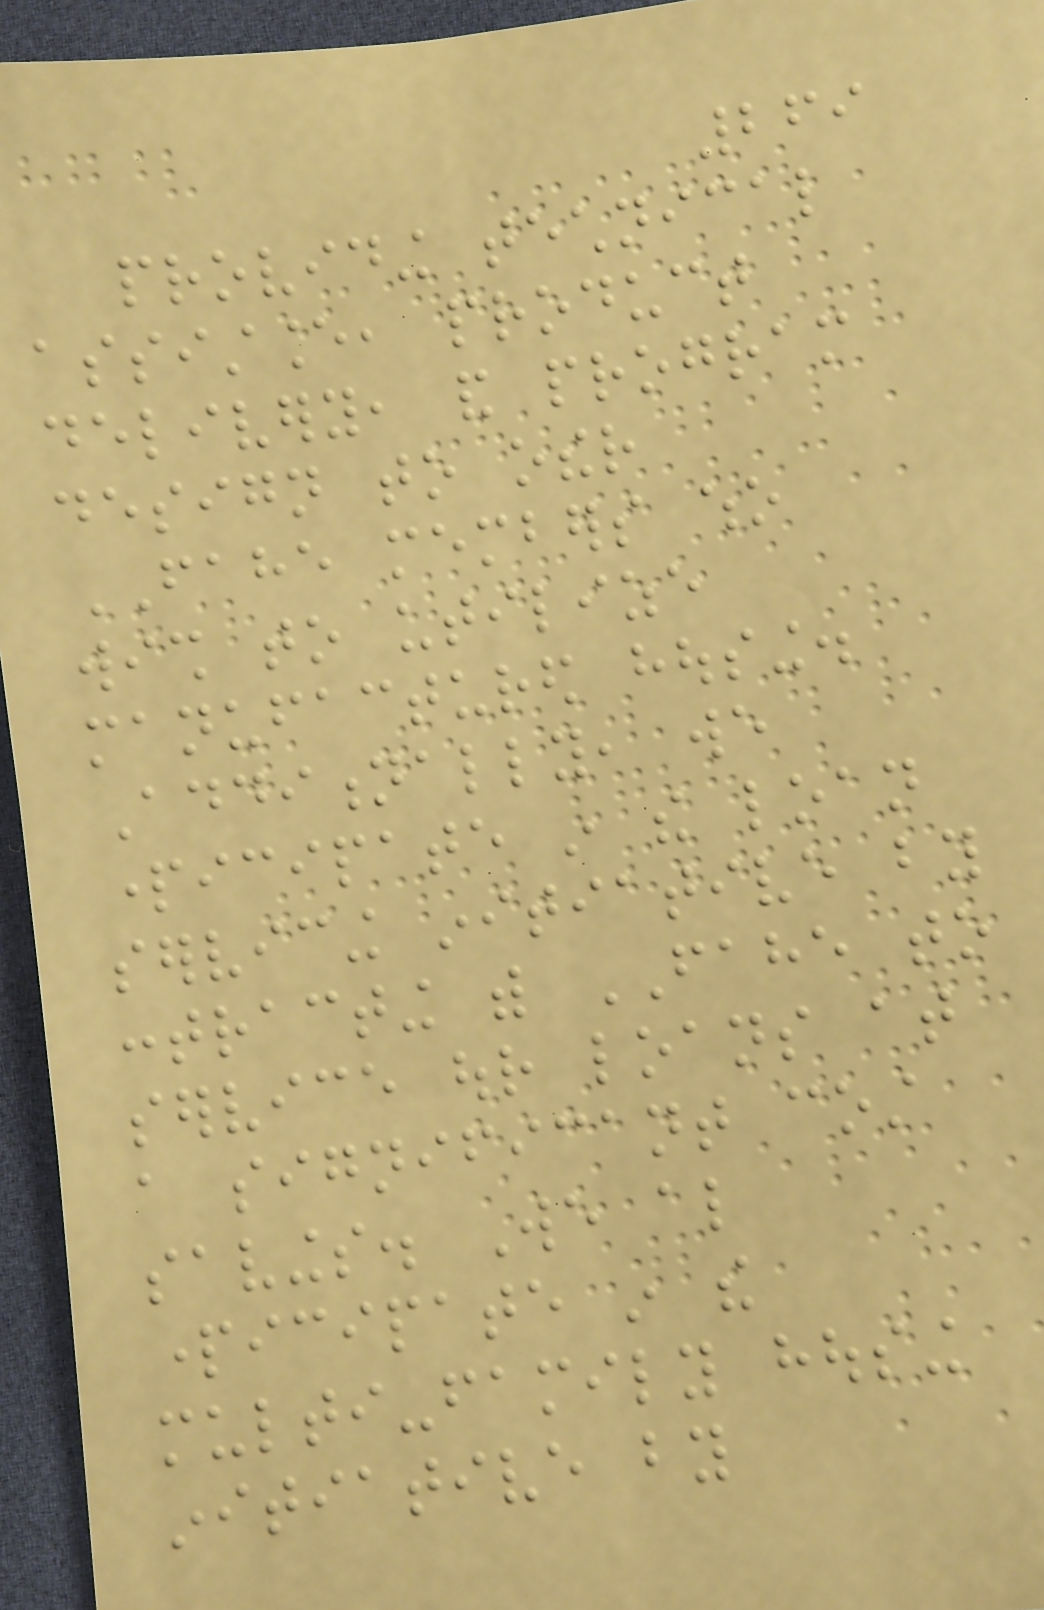269
providing technical
assistance, product
delivery, and program
design to other
FAHE members who
wish to utilize
manufactured housing.
Additionally, we
participate in the loan
servicing initiative by
contracting with FAHE to
service our loans at
a significant cost
savings. We also
participate in the
multi-family housing
initiative by
